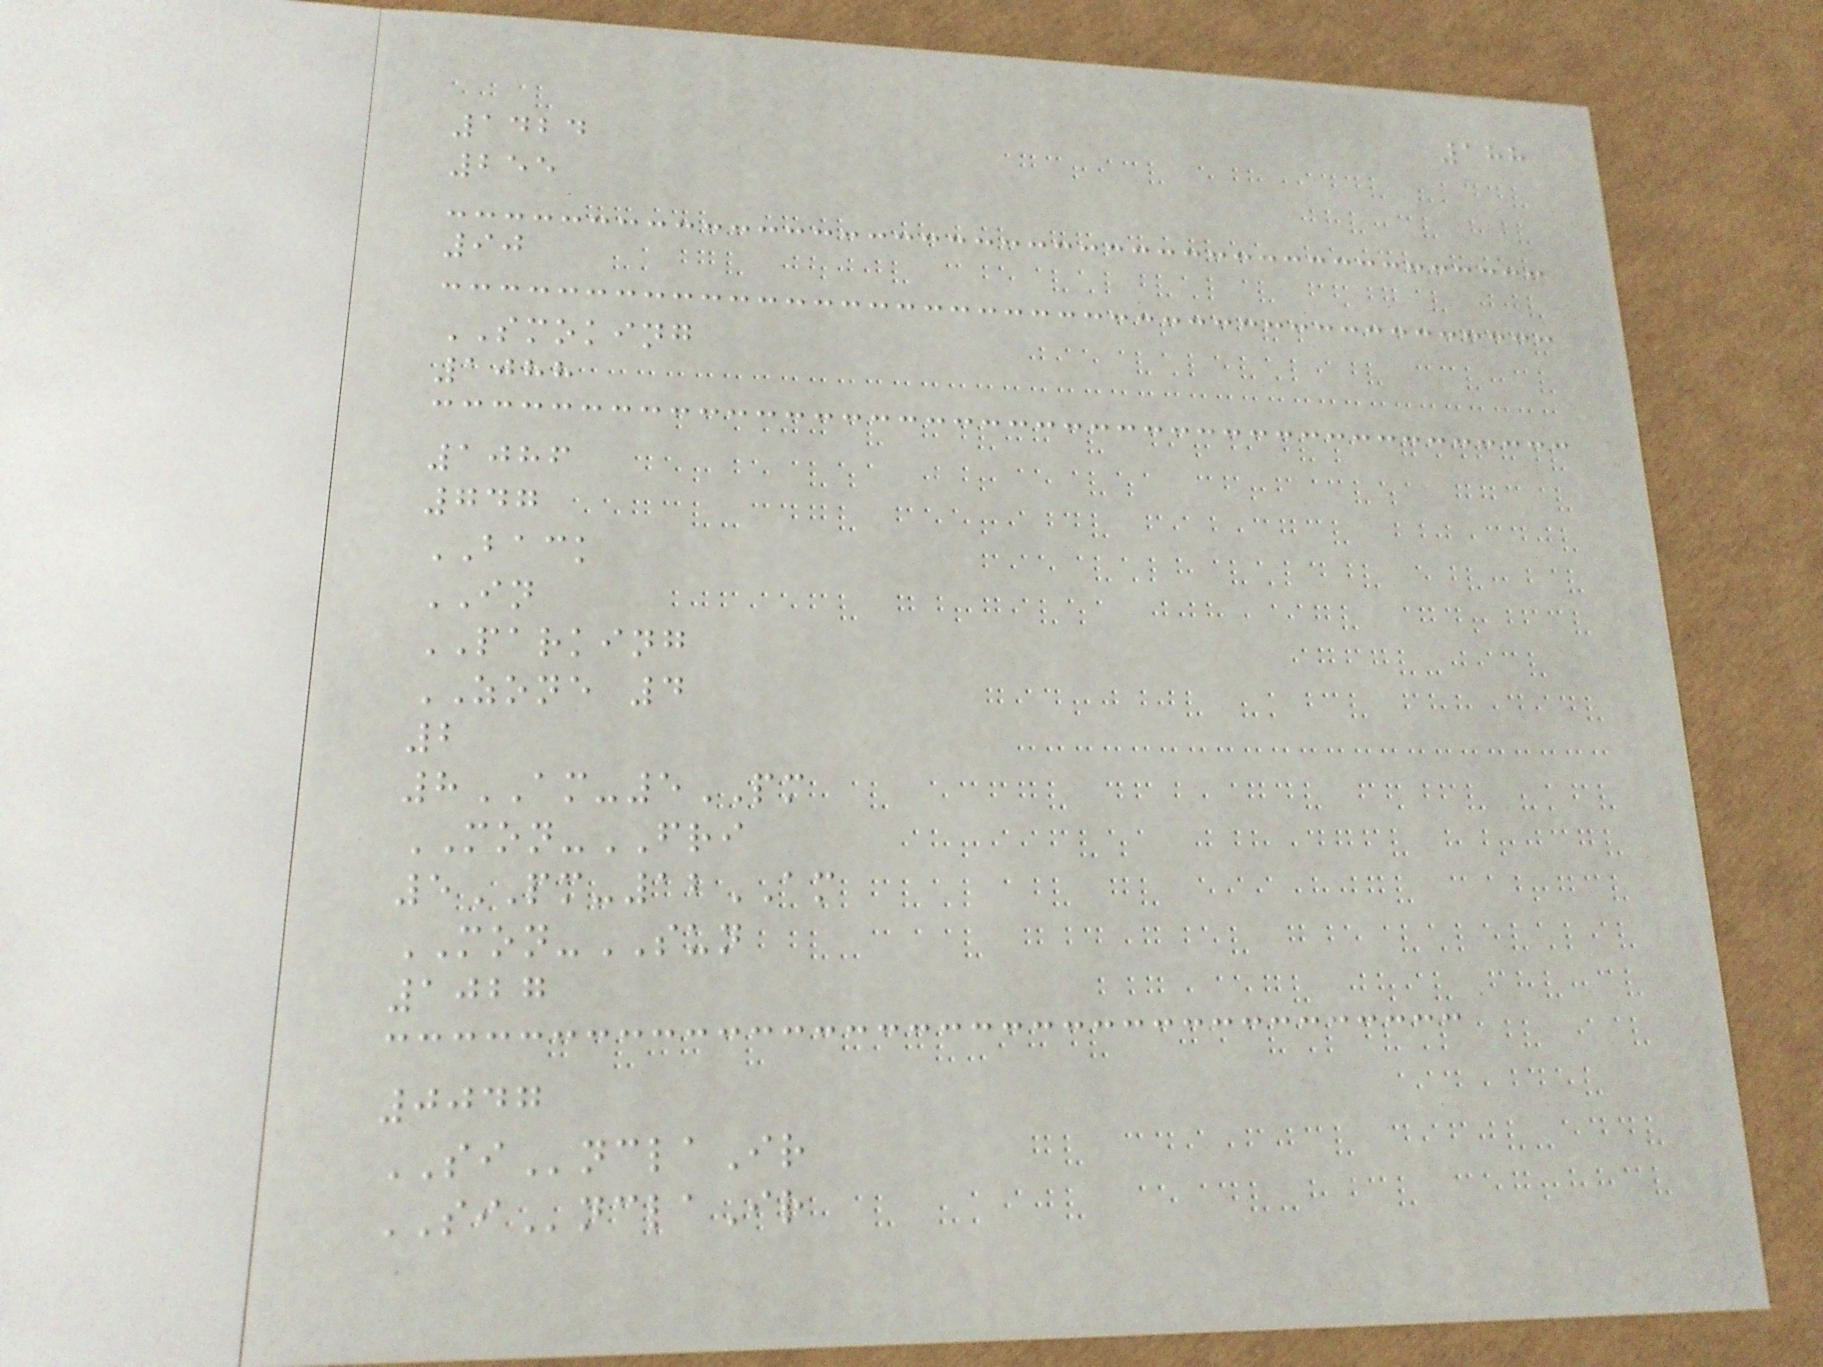188
1424
255
90
SMOKING
1088
1086
747
BACK
IN
PARKING
ZONE 4
2
8AM-5PM
MON-FRI
5PM-12AM
MON-SUN
1027
0047
SInclaIr
SInclaIr
